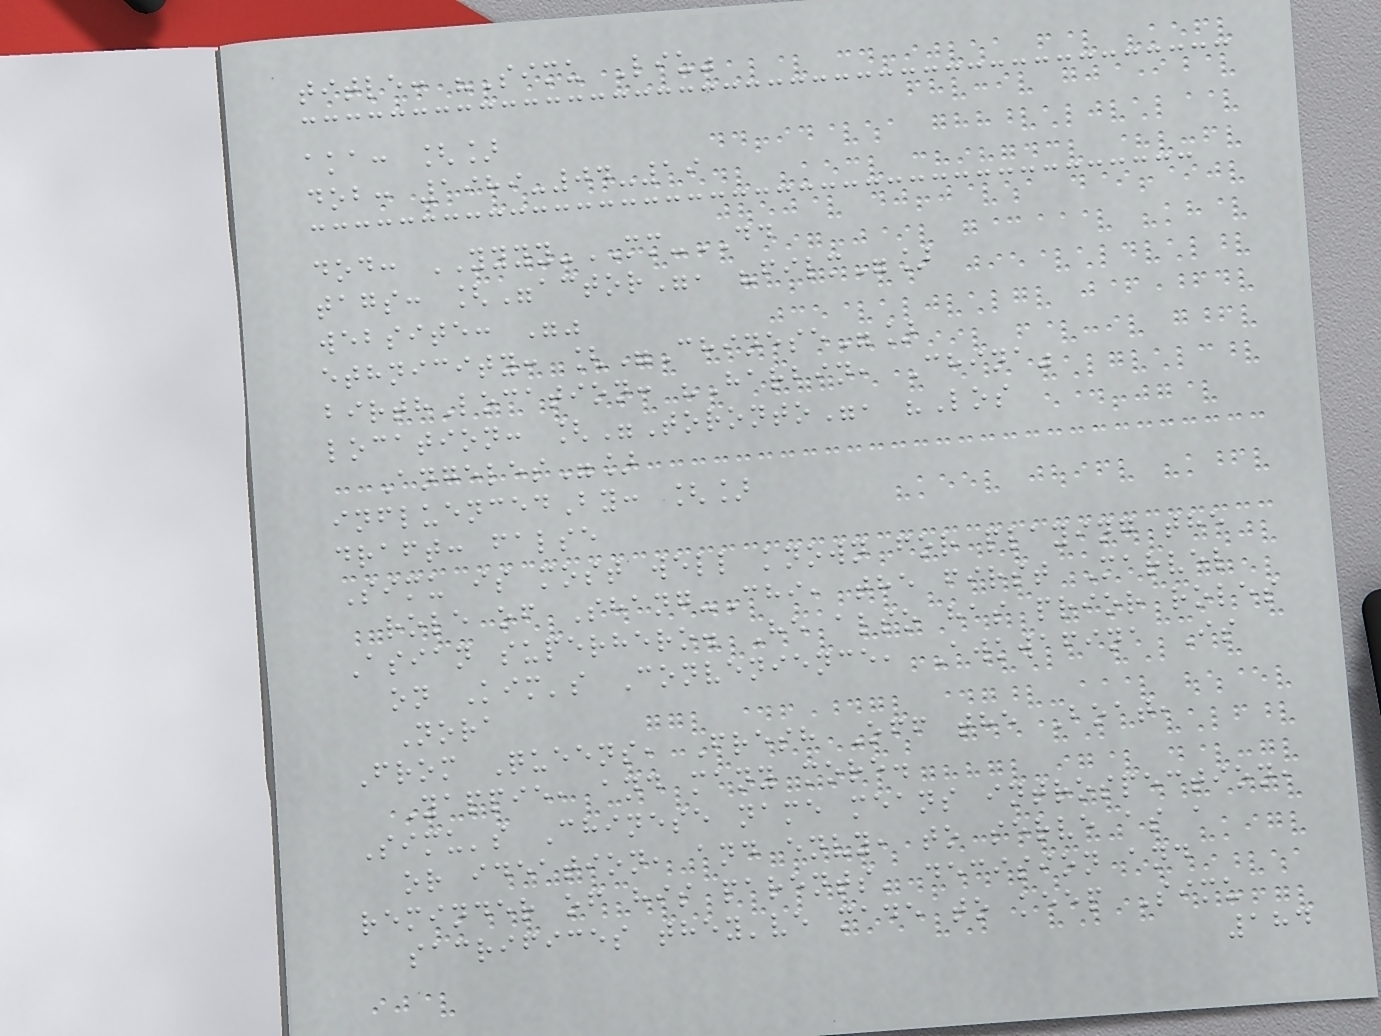title: "Simu Liu"
aka: []
dob: 1989-04-19
dod: YYYY-MM-DD
tags: ["actor", "film"]
website: ""
ethnicity: ["Chinese"]
birthLocation: "Harbin, China"
location: ["Toronto", "Los
Angeles"]
influencedBy: []
draft: false
Simu is most well known for playing the
role of Shang-Chi, the first Marvel
Asian superhero. He also has prior roles
on Kim's Convenience, Awkwafina Is
Nora
From Queens, Fresh Off the Boat,
Yappie, and many more.
Simu's Chinese name means introspection,
or ideation, and envy, to serve as a
reminder of his parents' decision and
sacrifices they've made to keep Simu
184
